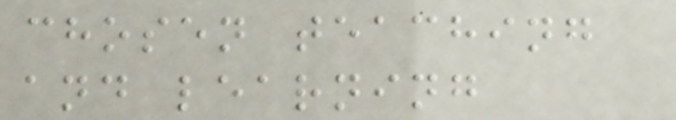chosen teaching
and learning
